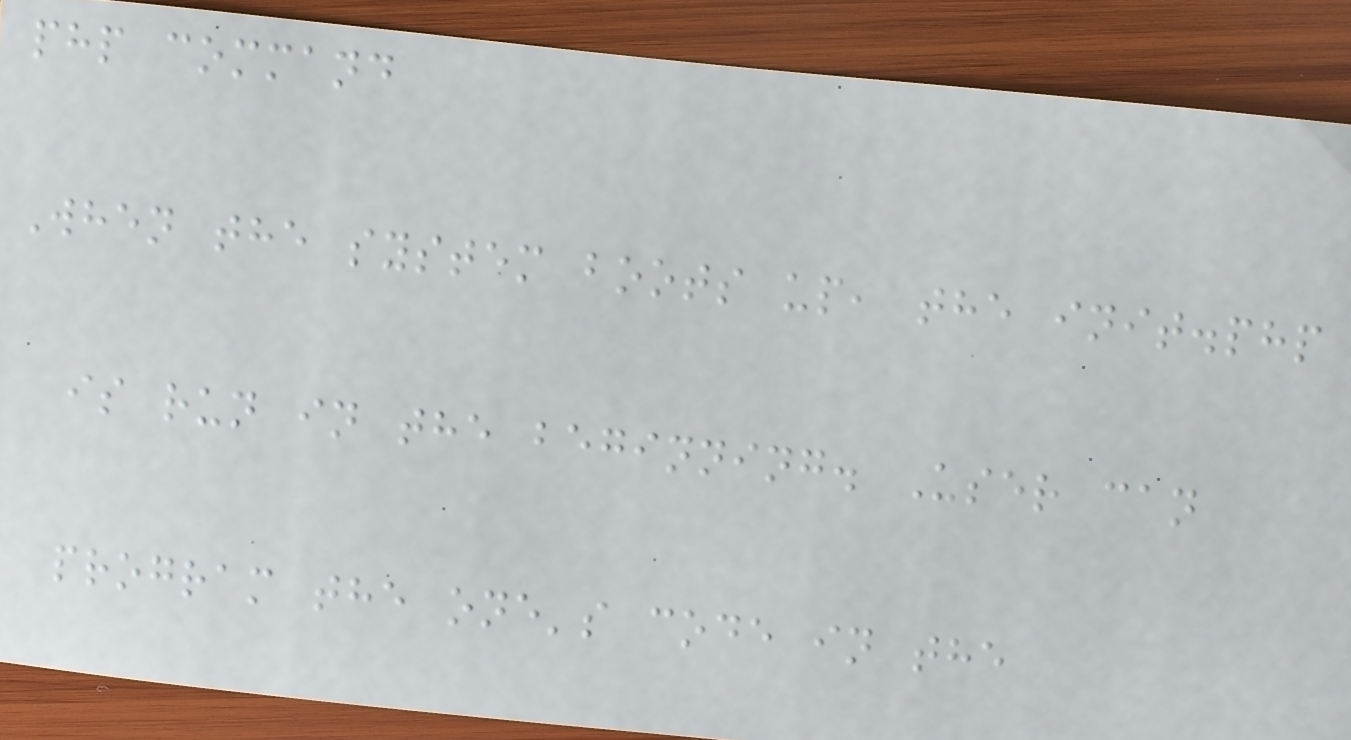php command
When the system boots up, the init.php
is run in the beginning. User can
program the one's code in the
